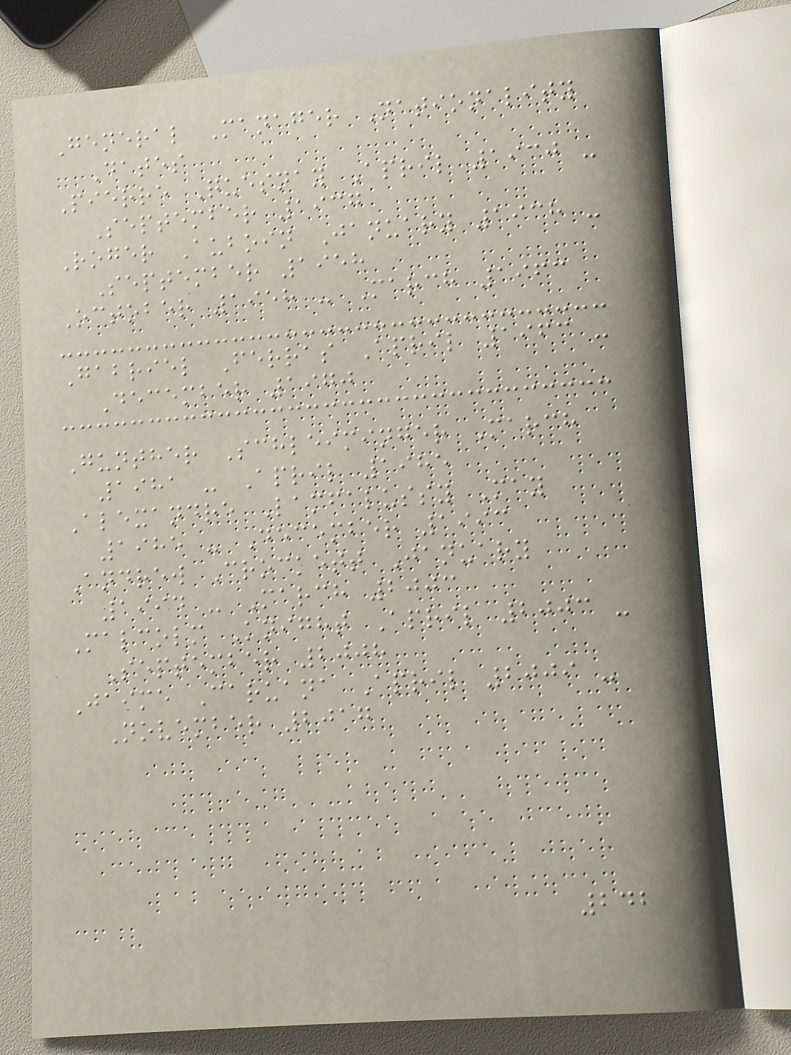General Manager Nationality
Dates
Pierre Quesnay April 1930 -
September 1937
Roger Auboin January 1938 -
September 1958
October 1958 - March 1963
Gabriel Ferras April 1963 -
December 1970
Gunther Schleiminger March
1981 - April 1985
Alexandre Lamfalussy May
1985 - December 1993
Andrew Crockett January
1994 - March 2003
Malcolm Knight April 2003 -
September 2008
Jaime Caruana April 2009 -
November 2017
242
